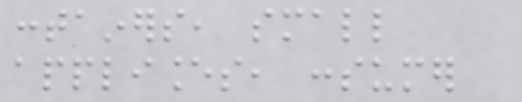containers, small
appliances, consumer
